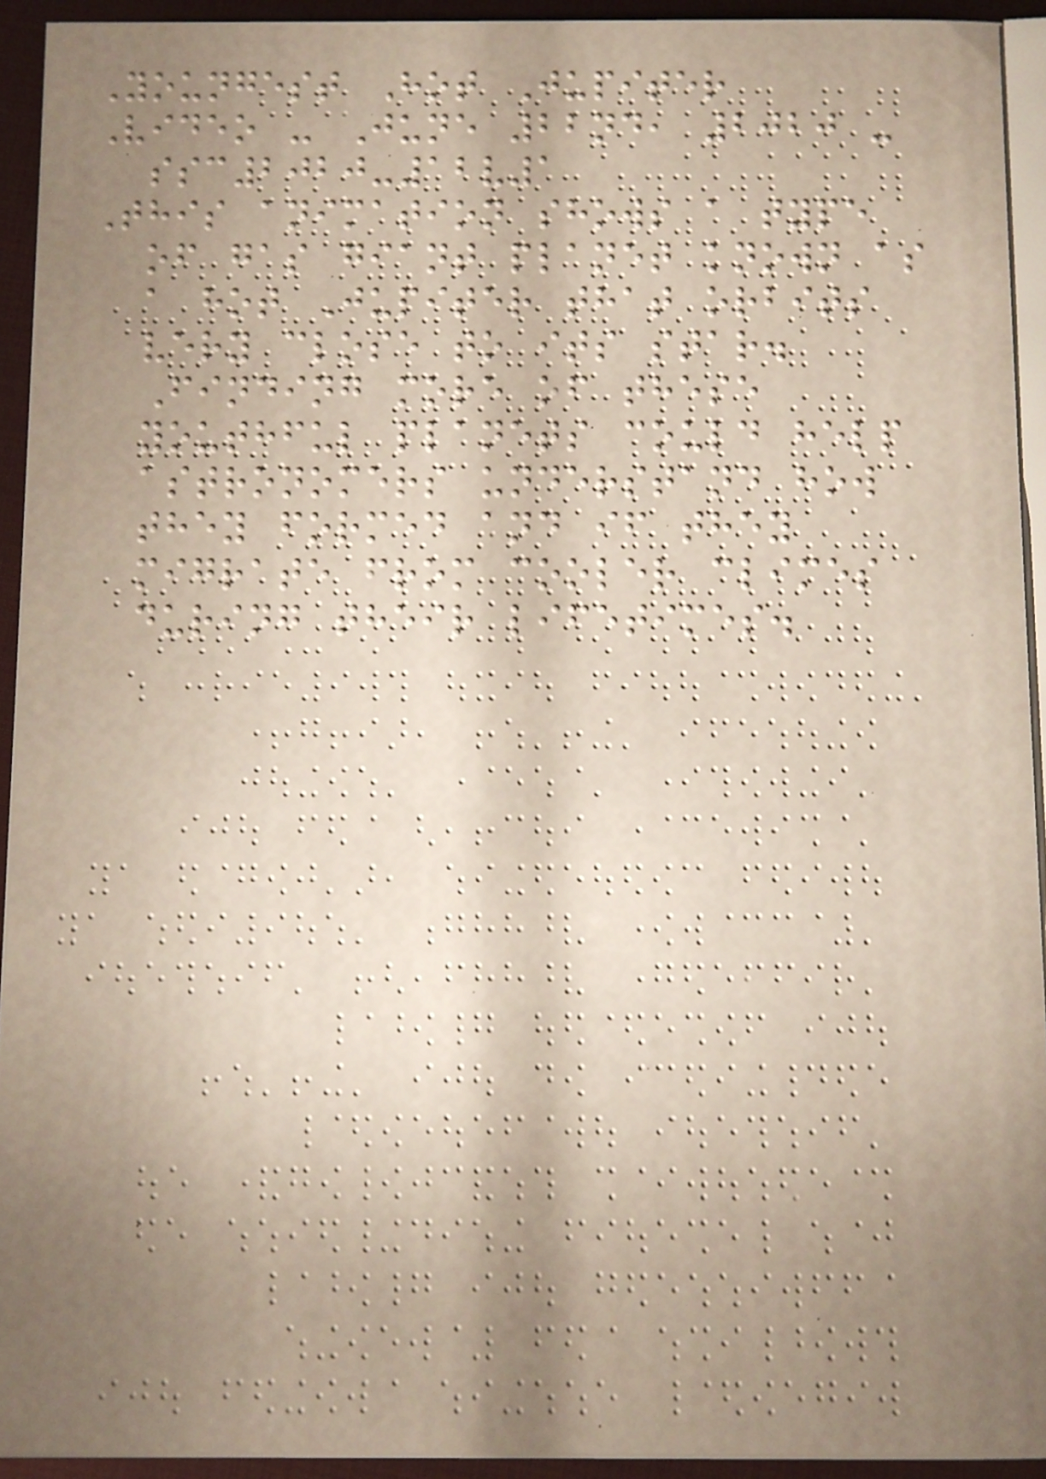Youngest Hot Jupiter
Video - June 22nd, 2020 -
ssc2020-12v1
This animation shows a type
of gas giant planet known as
a hot Jupiter that orbits
very close to its star.
Finding more of these
youthful planets could help
astronomers understand how
they formed and if they
migrate from cooler climes
during their lifetimes.
